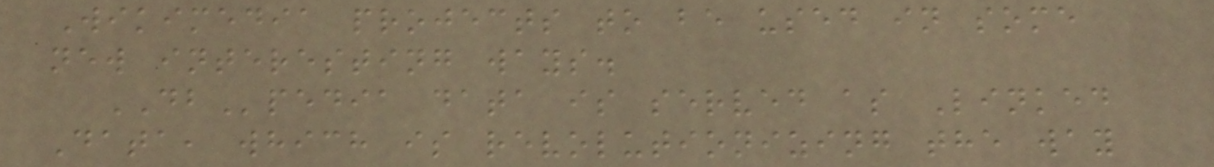Wikimedia projects to be used in some
new interesting ways.
DBpedia data is served as Linked
Data, which is revolutionizing the way
